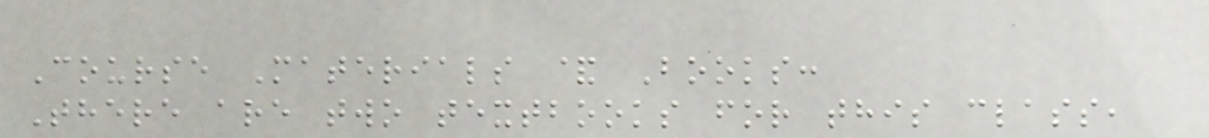Course Materials & Books:
There are two textbooks for this class,
